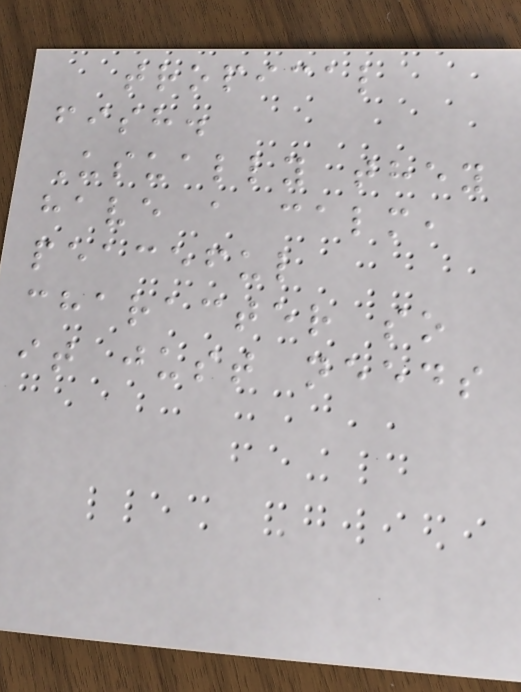tropical
fish.
Usually they
have a calm,
peaceful
character so
it just needs
